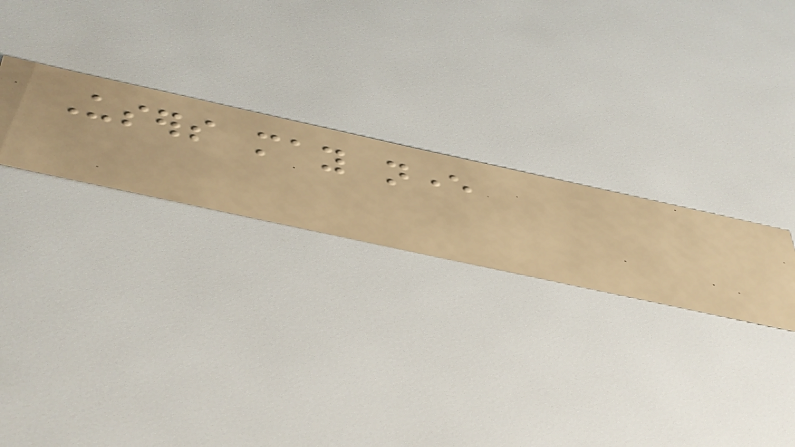Users may never
